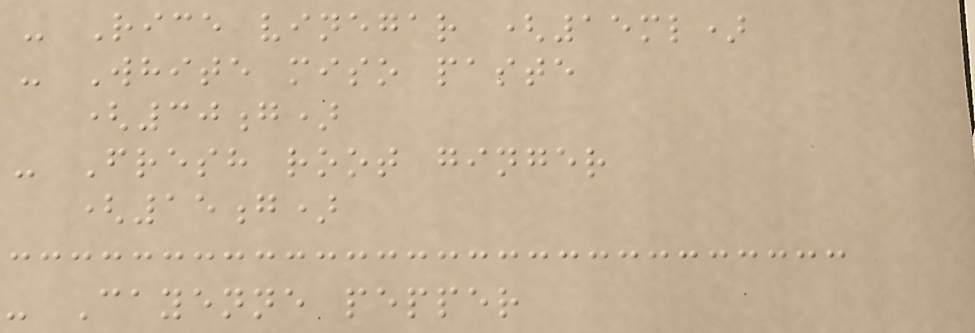- Rice vinegar (15ml)
- White miso paste
(30g)
- Fresh root ginger
(15g)
- Cayenne pepper
